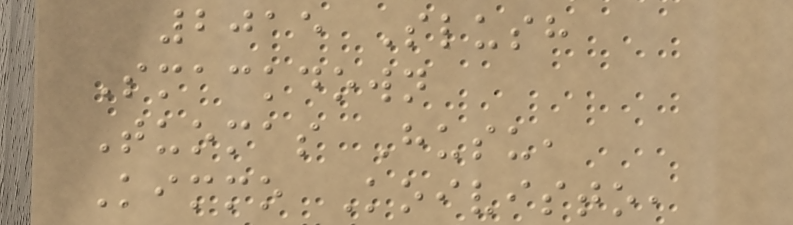2015 Slush
Smackdown
Tuomas Husu,
Kimmo Koivisto,
